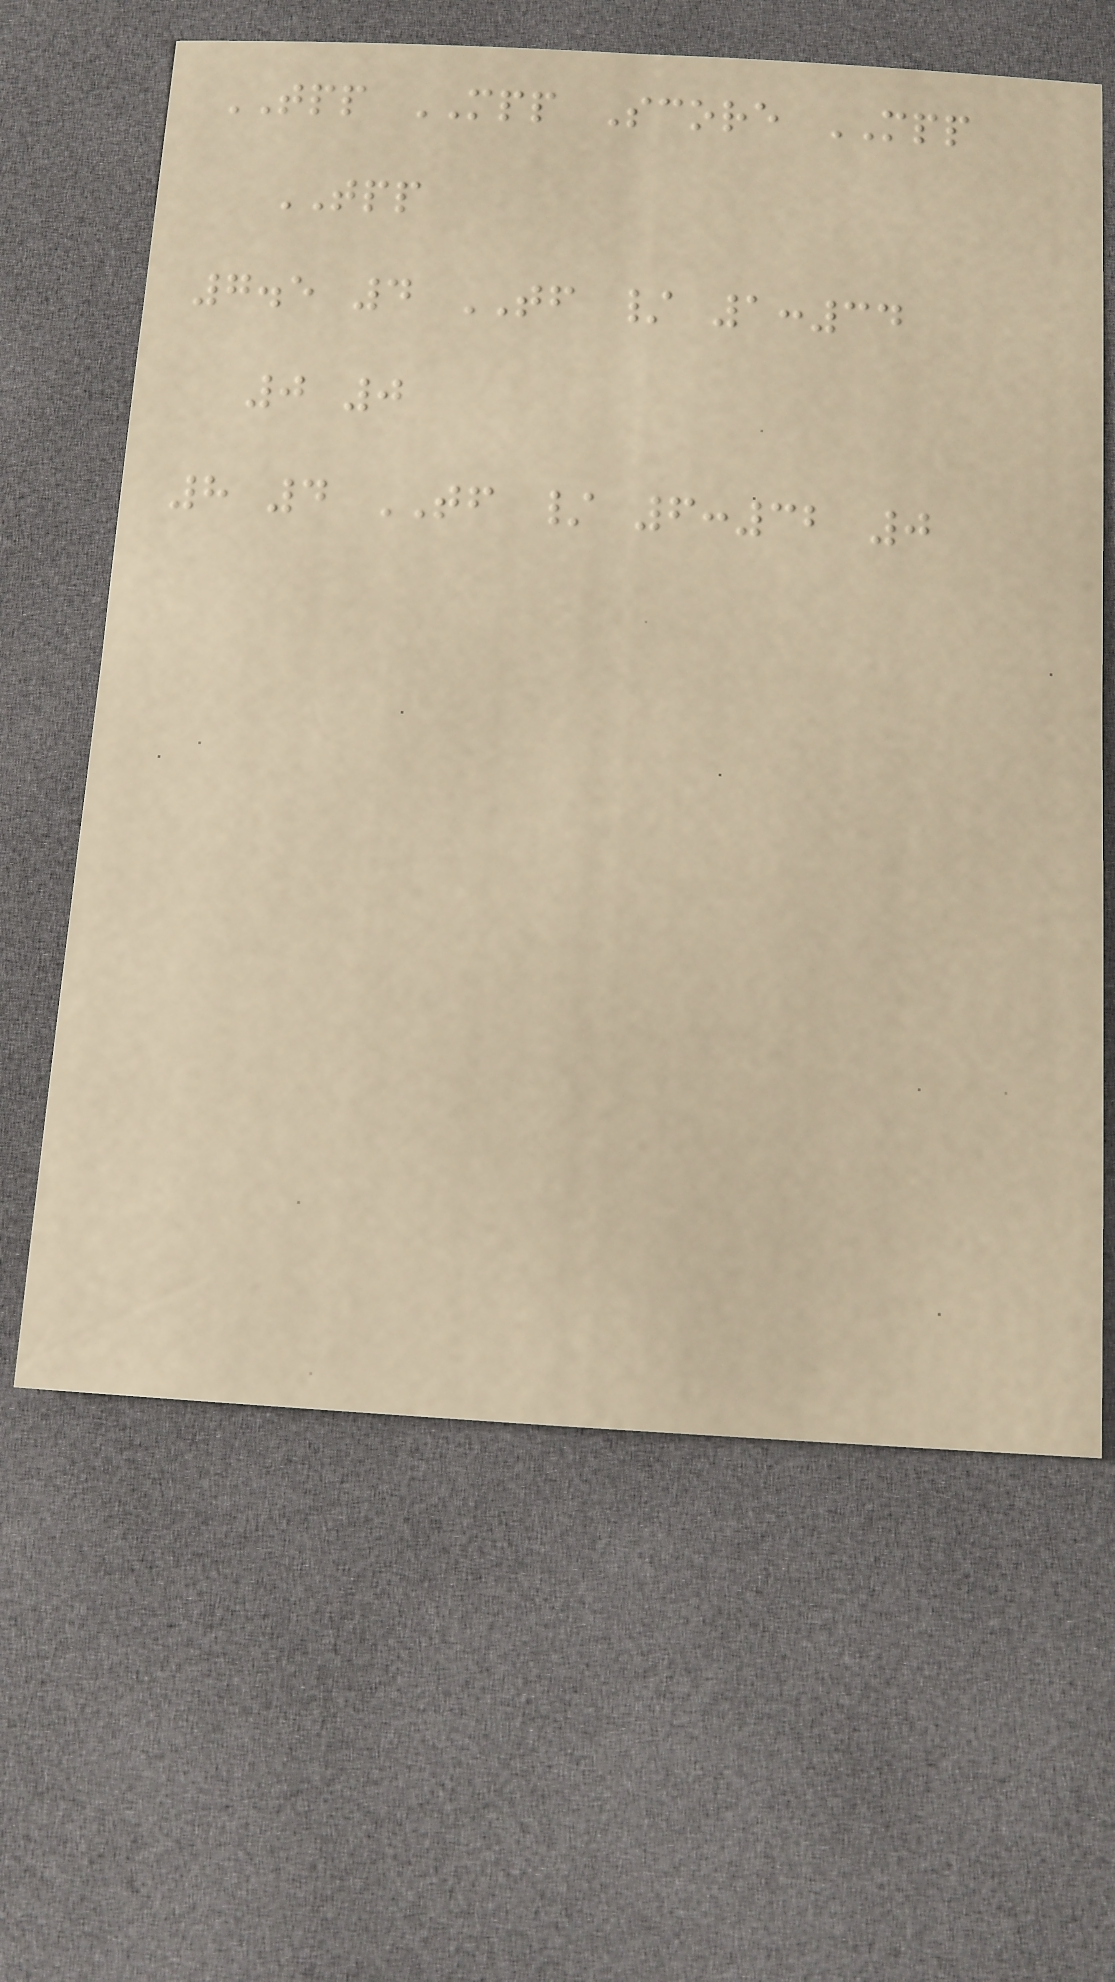TPP MPP Score MPP
TPP
7.5 4 TF / 1:34
0 0
8 4 TF / 6:32 0
